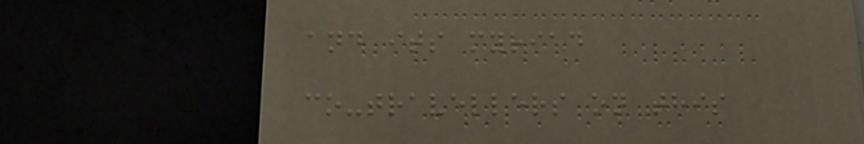and its myriad
co-travellers on this
